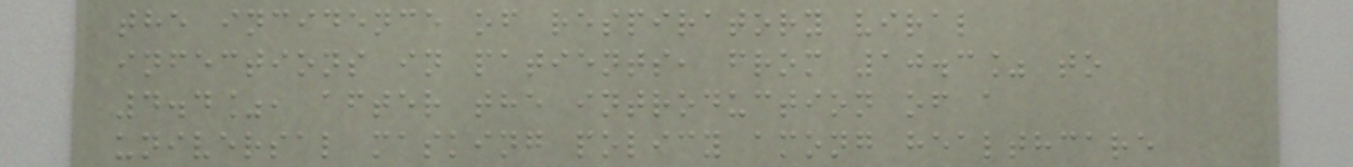the incidence of respiratory viral
infections in patients, from 10.3% to
4.4%, after the introduction of a
universal masking policy among healthcare
